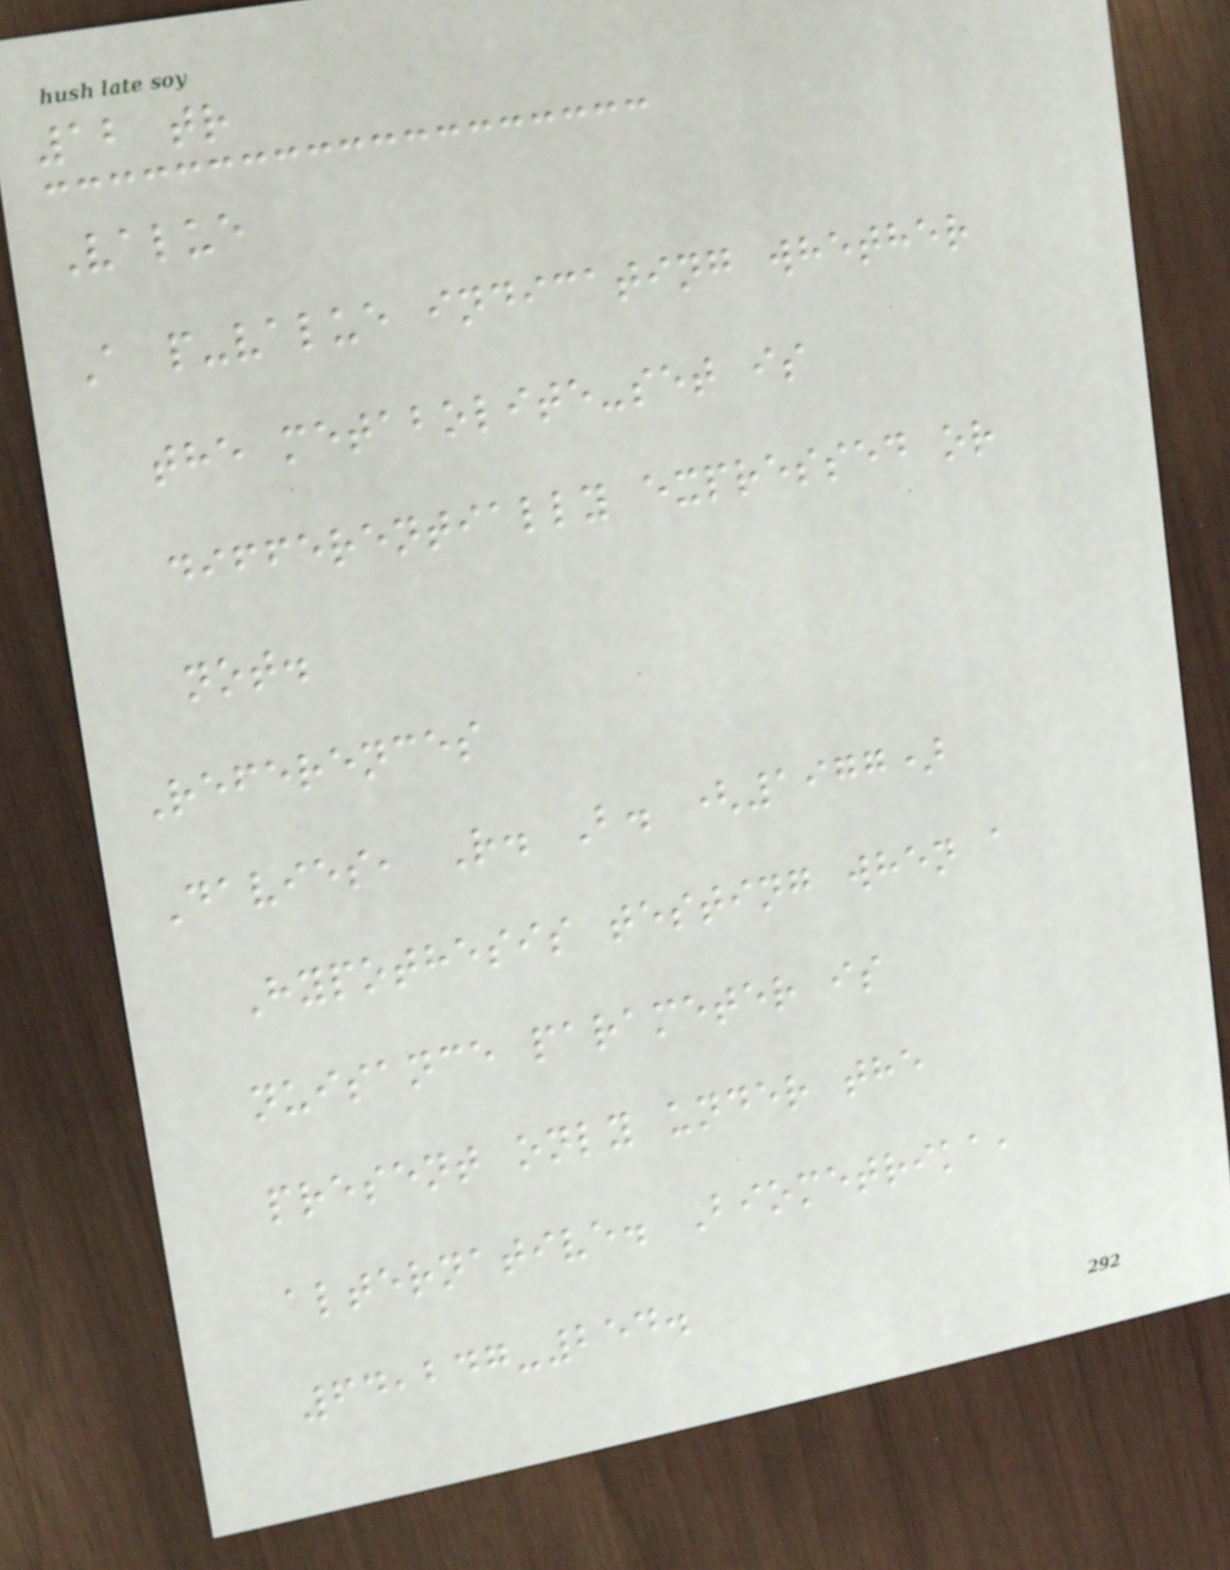12 tr
Value
A p-value indicating whether
the metabolite-set is
differentially expressed or
not.
References
Davies, R. B. (1977)
Hypothesis testing when a
nuisance parameter is
present only under the
alternative. Biometrika,
64,247-254.
